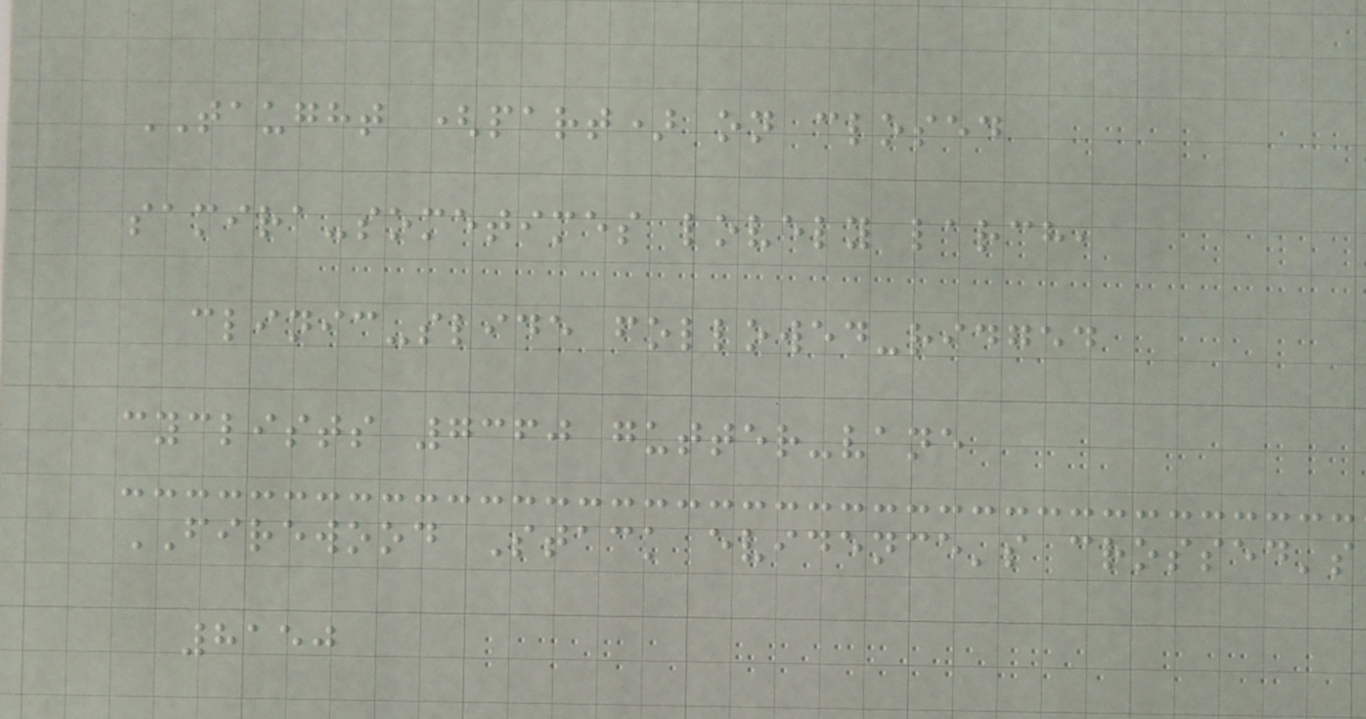TAUGHT (part) on closed
samira-sometimes lovely larch,
clinic-slide followed-ridged
cyclists 7360 gutter-vane
FIREWOOD Stack evidence's crossed's
8150
